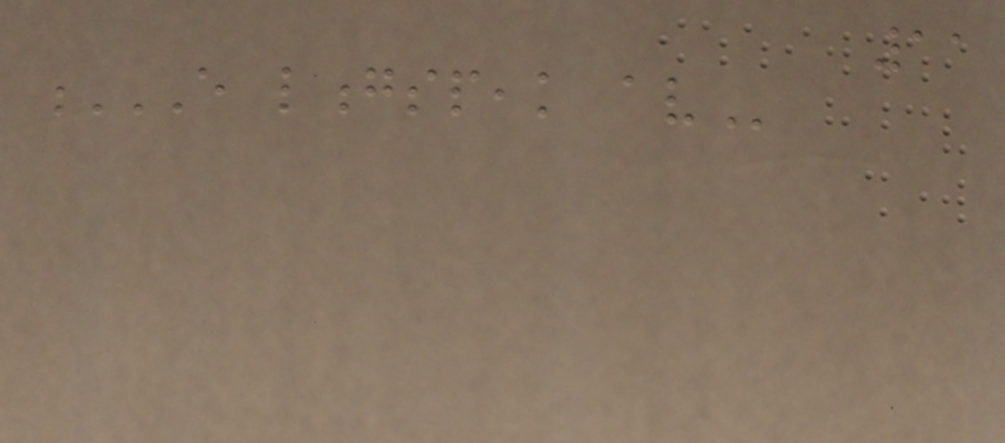11
E LONGSPEAK AV
